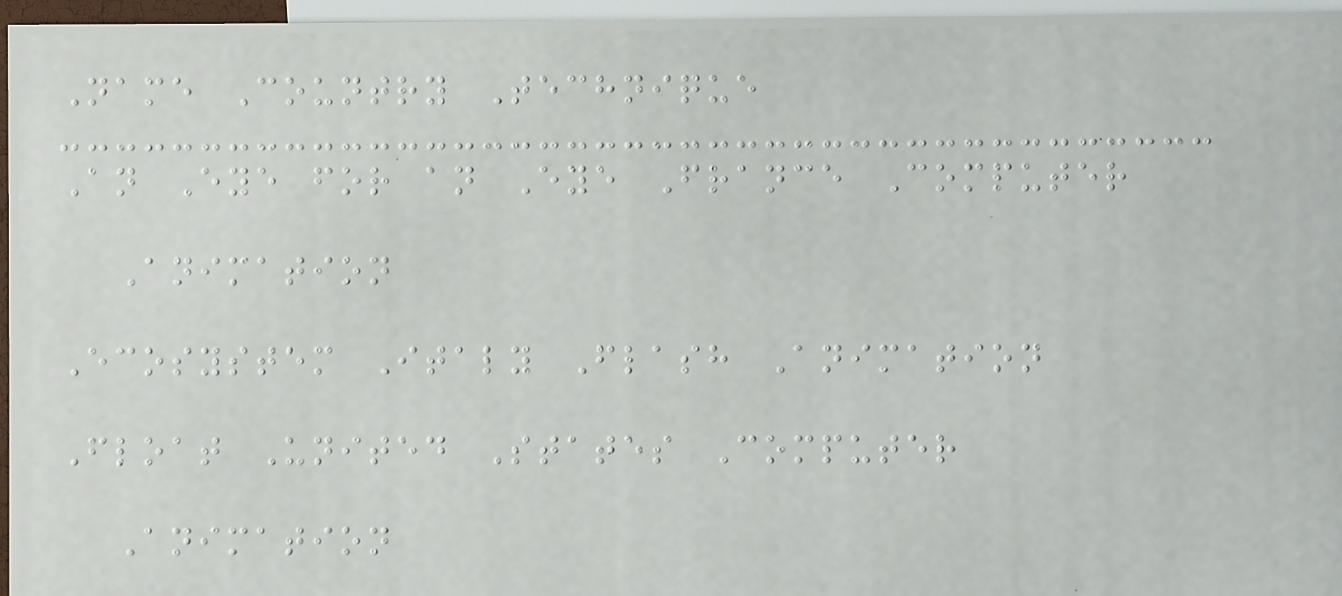Name Country Technique
An Eye for an Eye France Computer
Animation
Ecosystem Italy Flash Animation
Float United States Computer
Animation
